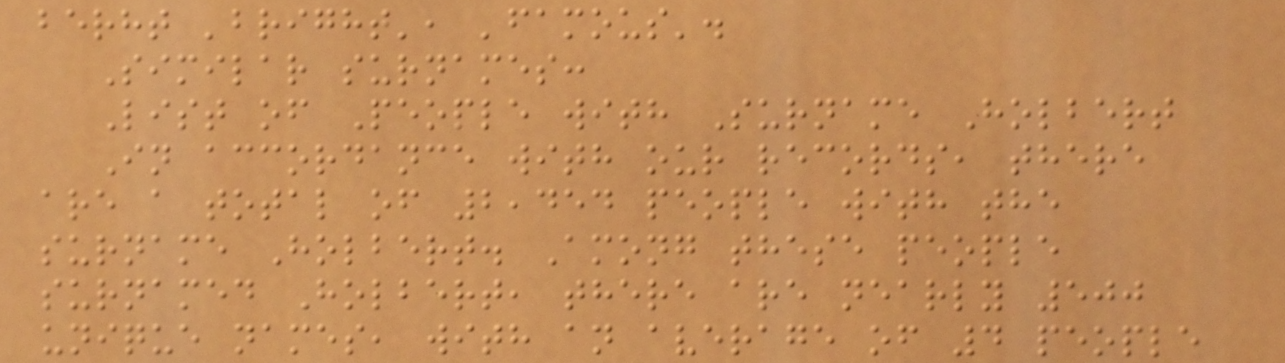berht 'bright', 'famous'.
Similar surnames:
List of People with Surname Holbert
In accordance with our records, there
are a total of 2,454 people with the
surname Holbert. Among these people
surnamed Holbert, there are nearly 500
unique names, with an average of 4 people
